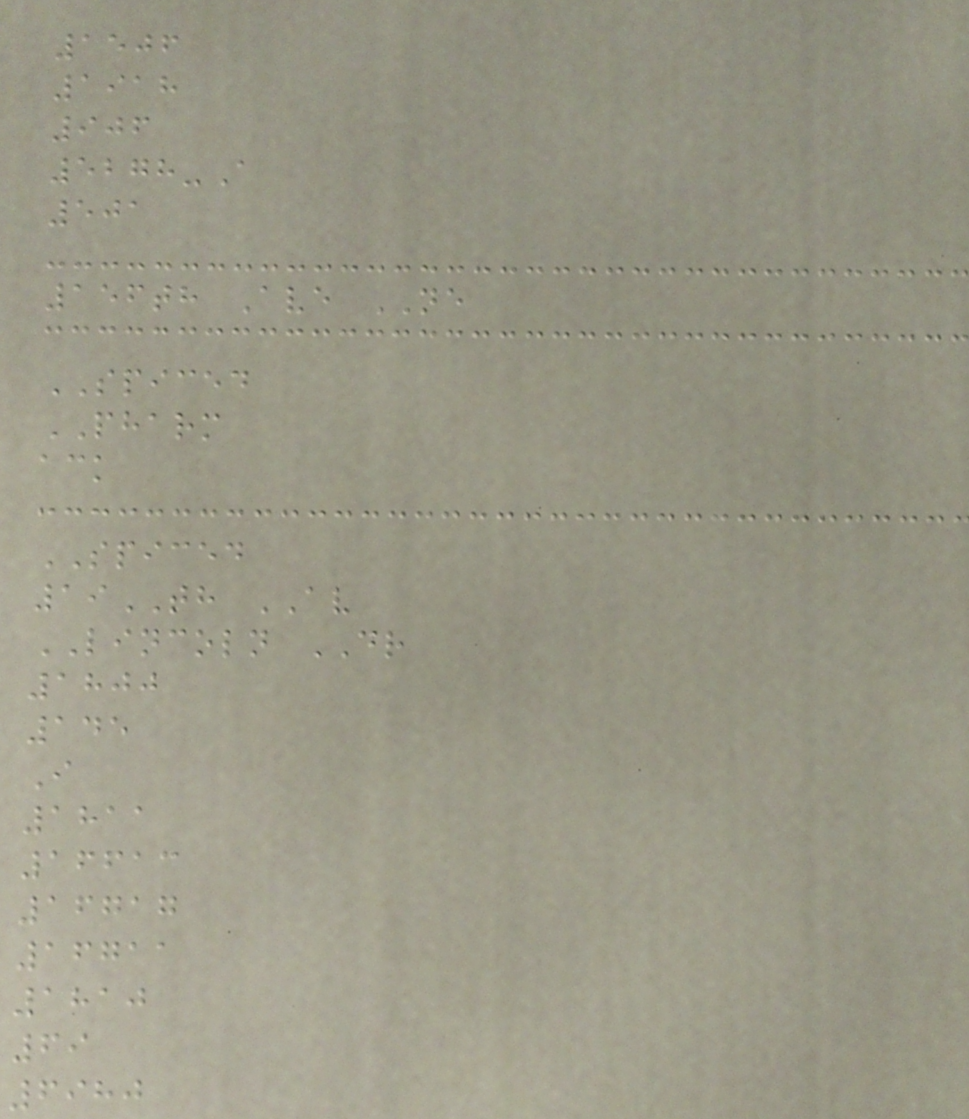1506
1918
906
5278-A
501
156th Ave NE
SPICED
PHARM
ack
SPICED
19TH AV
LINCOLN DR
1800
145
I
1811
16613
16717
16711
1810
69
6980
